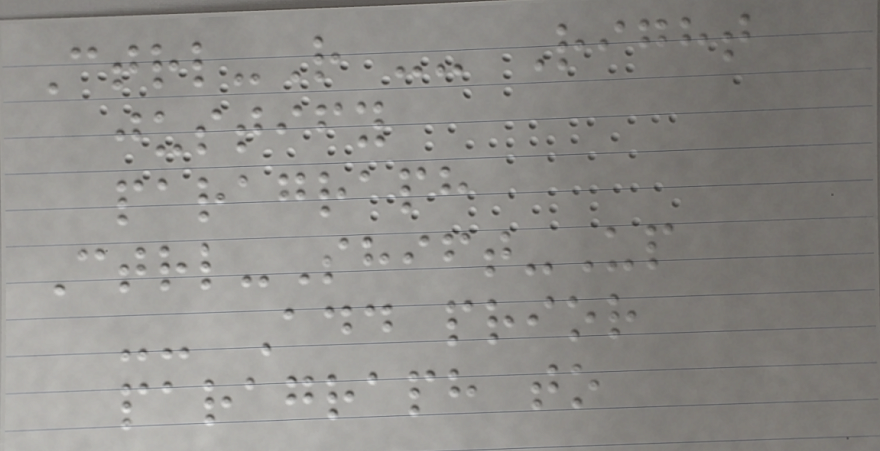Ctrl-R -- Right
justify
paragraph
Ctrl-Shift-Up
-- Add prior
paragraph to
